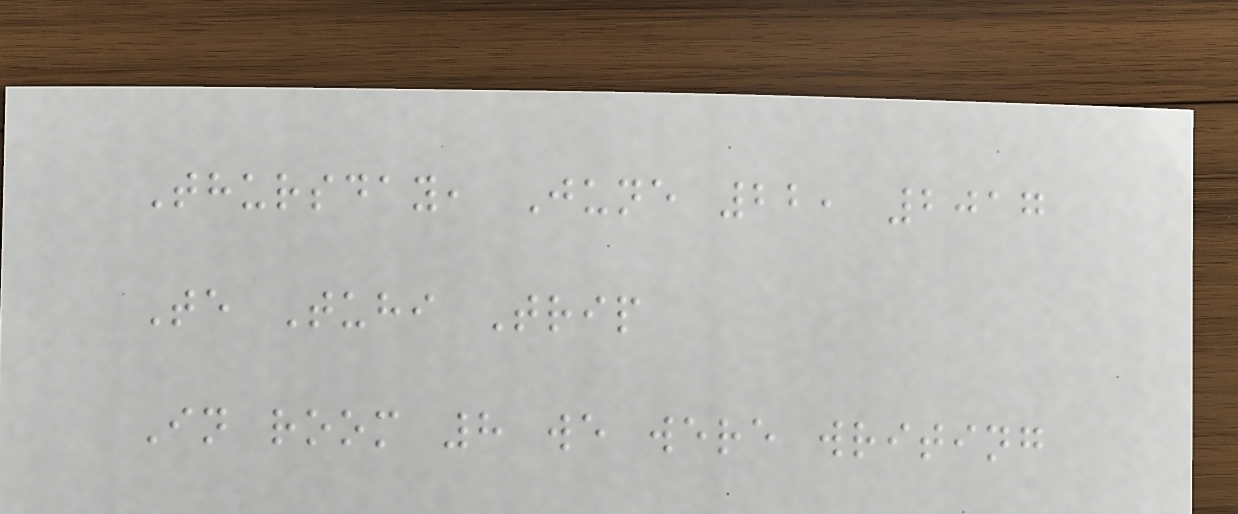Thursday, June 22, 2017
Te Tuhi Trip
In room 8 we were writing
